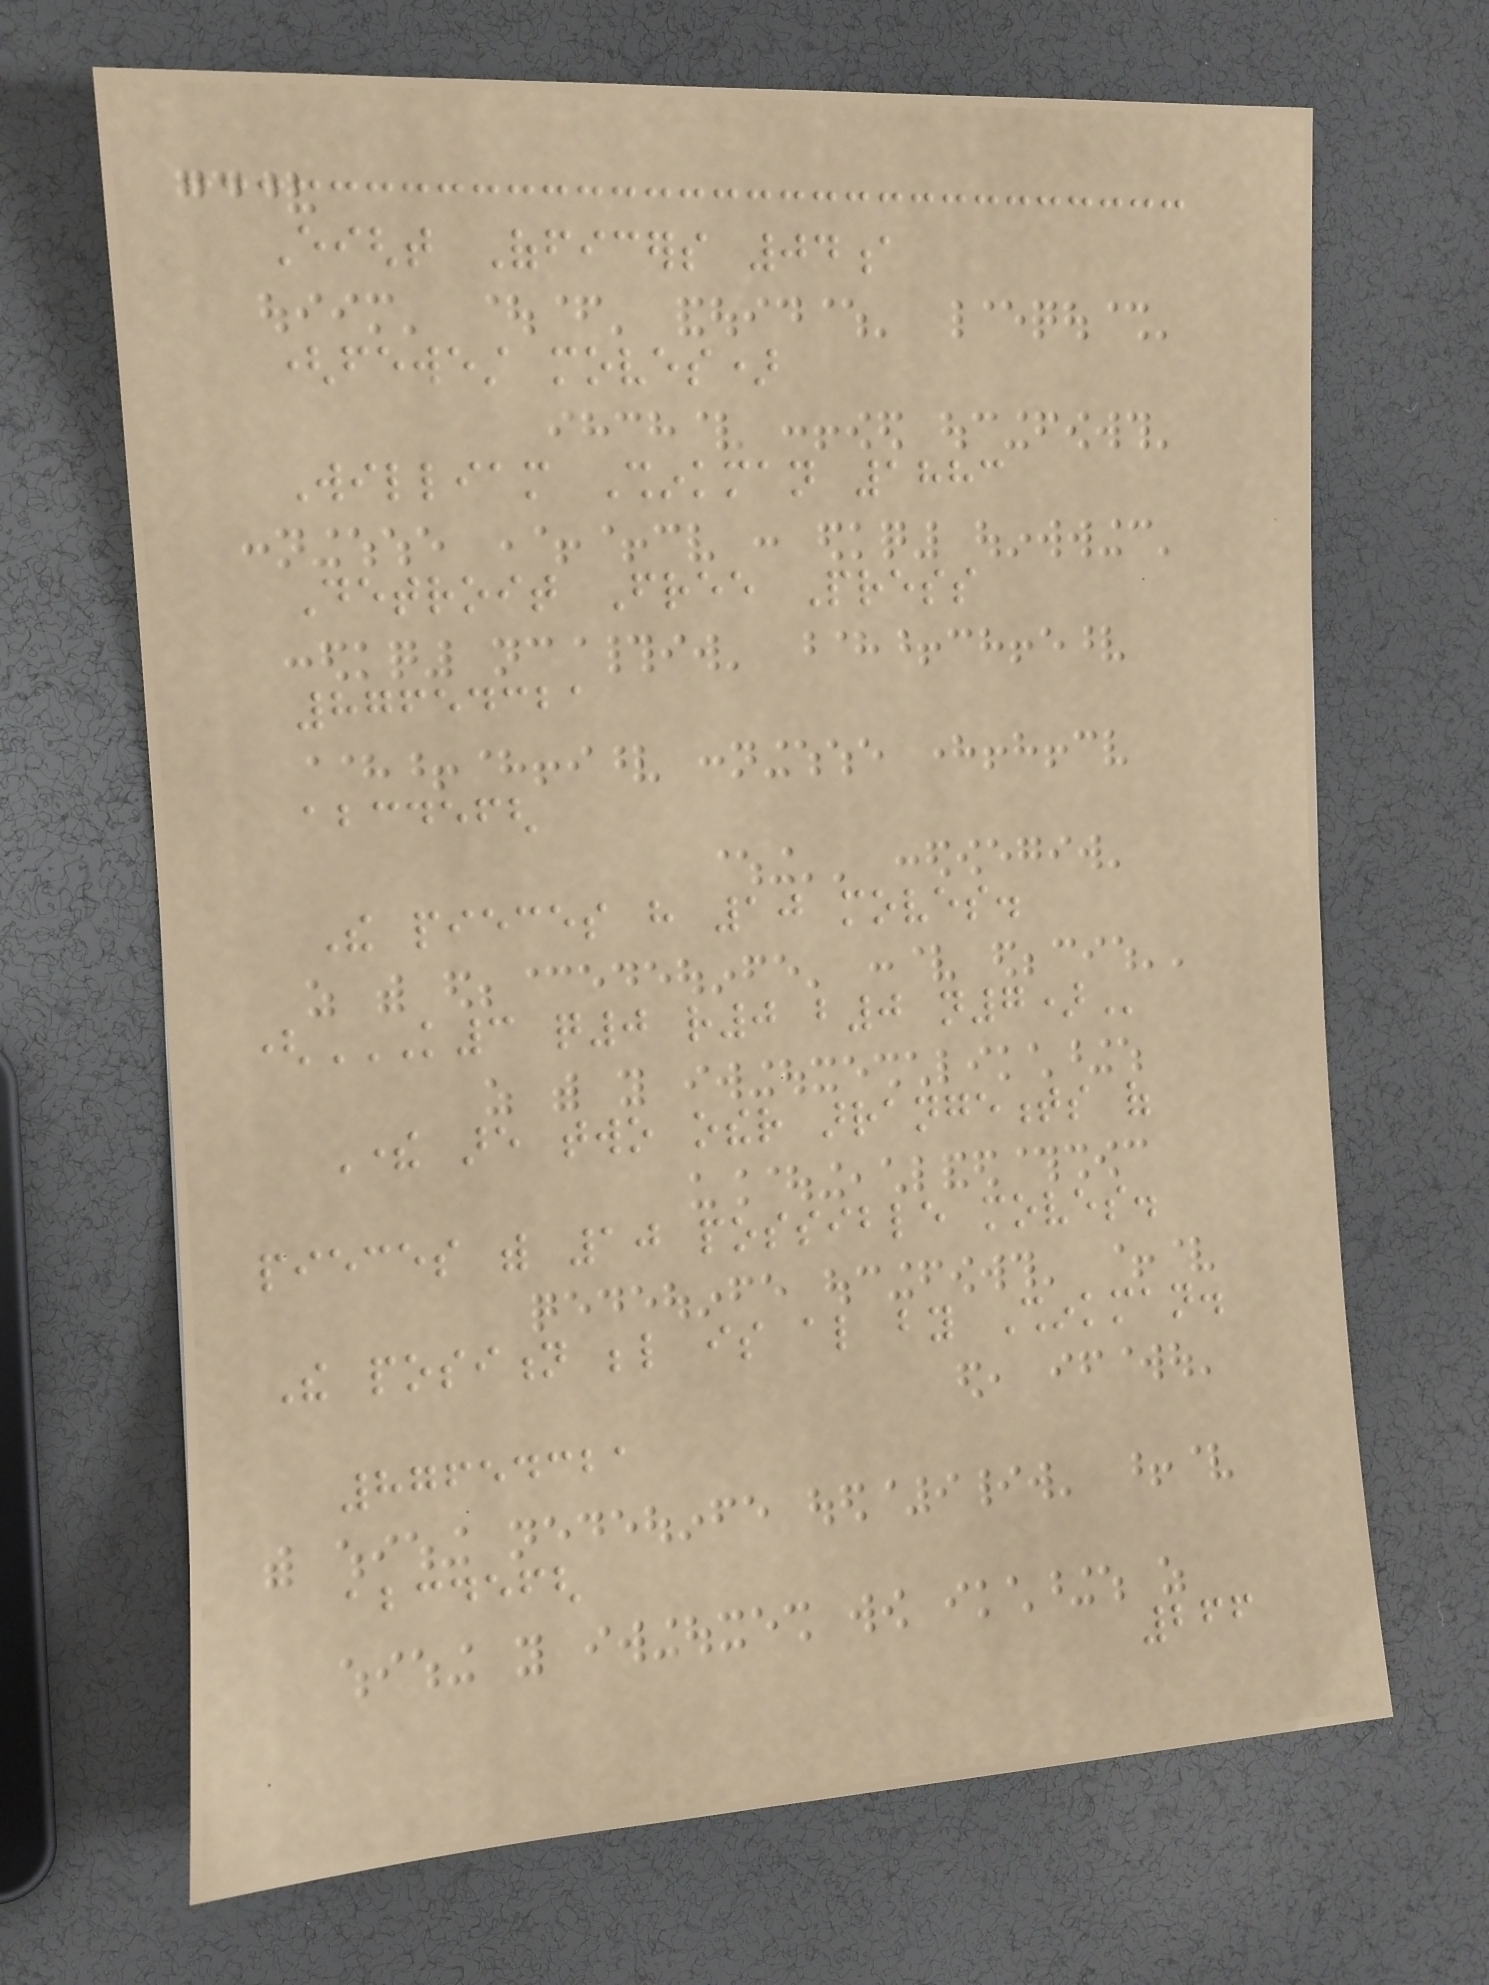Eight Officers 04a
(fewest moves)
William Shinkman 1883
Detroit Free Press
87654321
abcdefgh
The pieces have 10 moves.
(K3 Q0 R0 B0 N7)
There are two other arrangements of
pieces with 10 possible moves.
The position below is also by Shinkman.
87654321
abcdefgh
266
